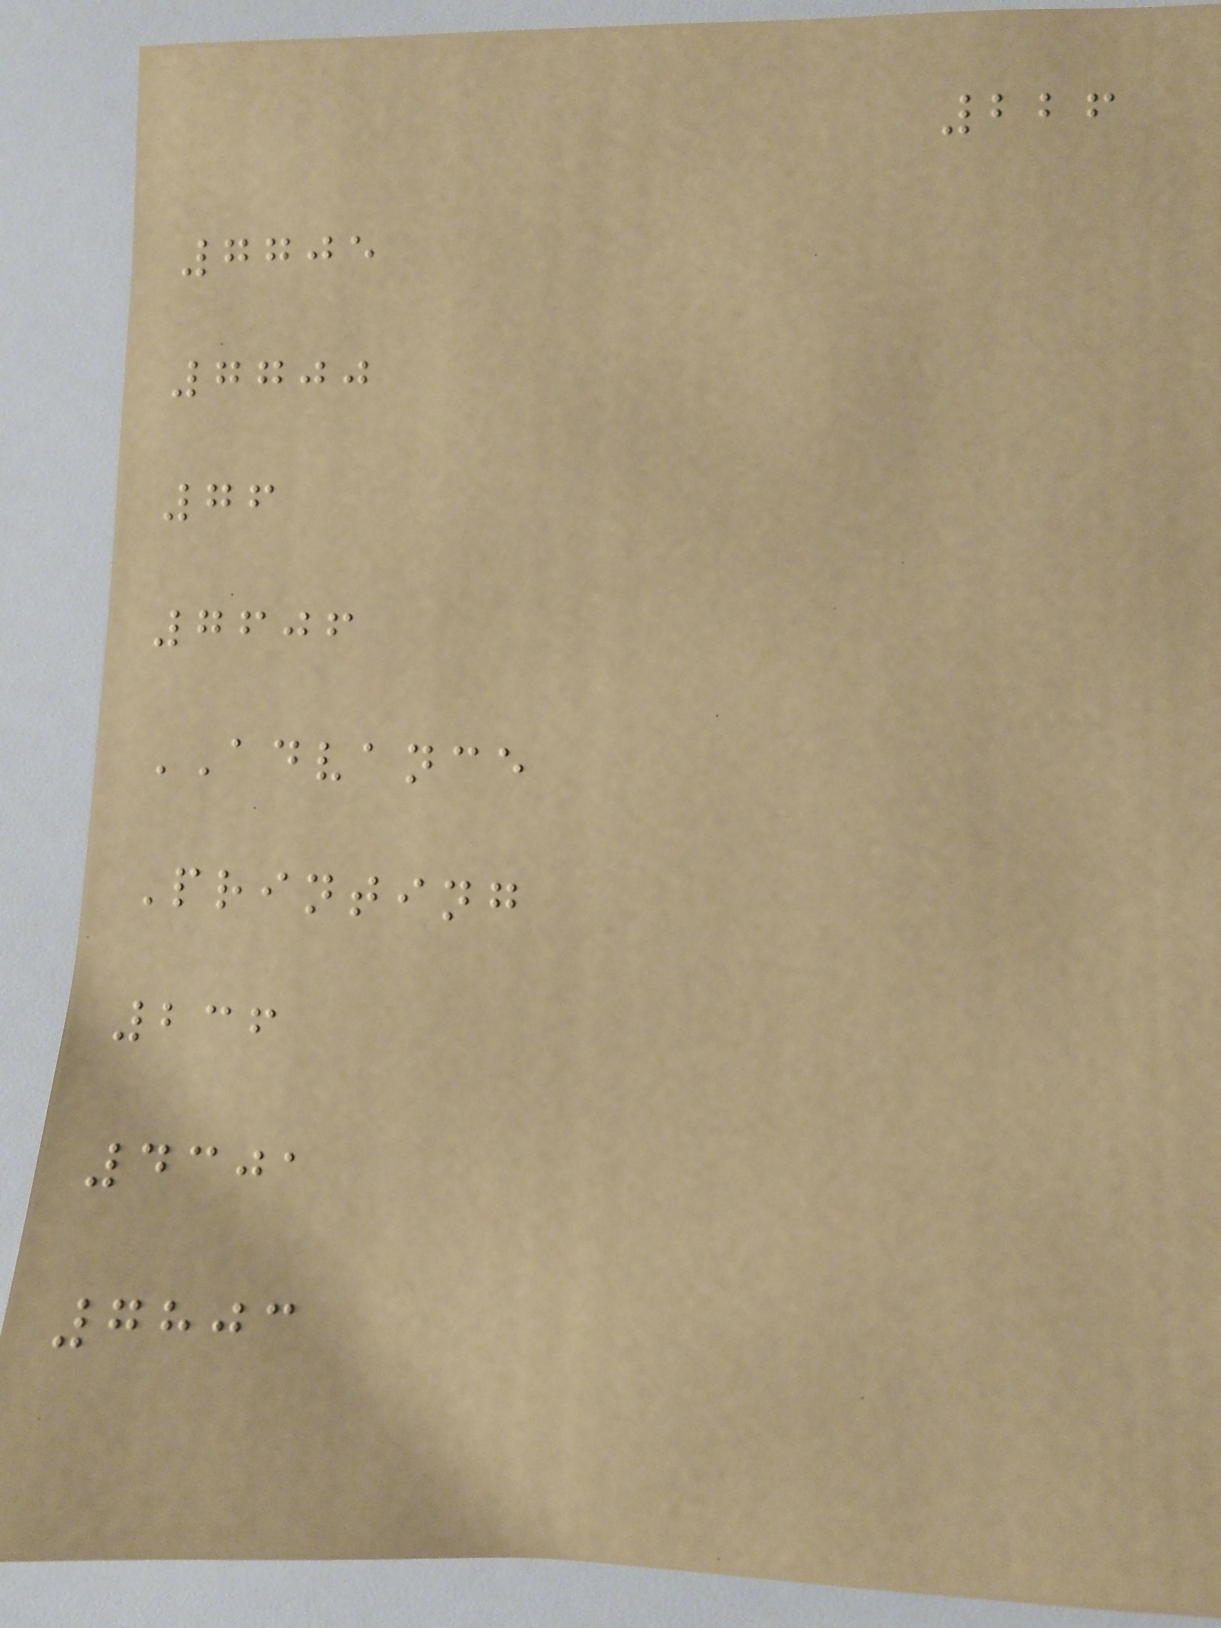226
7705
7700
76
7606
ADVANCE
Printing
236
4301
7803
